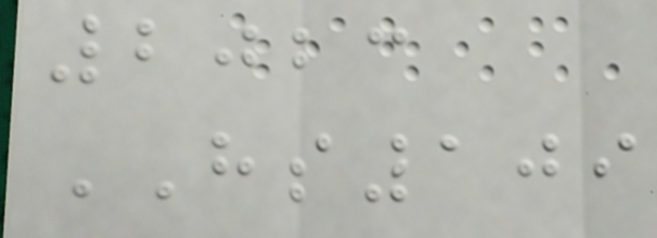2023
HS109
